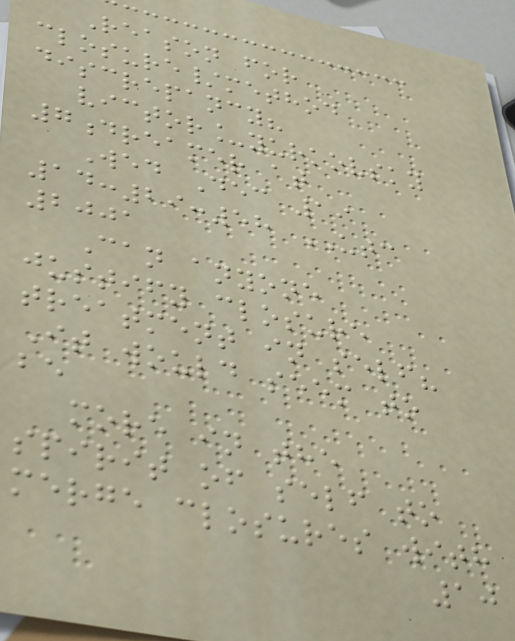Reason for
closure/method
discrepancy?
victor_yurkovsky
7dreamer at
Wed Dec 19
14:29:58 UTC
2001
Can anyone
justify closure
treatment in self?
It would seem to
be
more in the
spirit of self to
merge closures with
10
